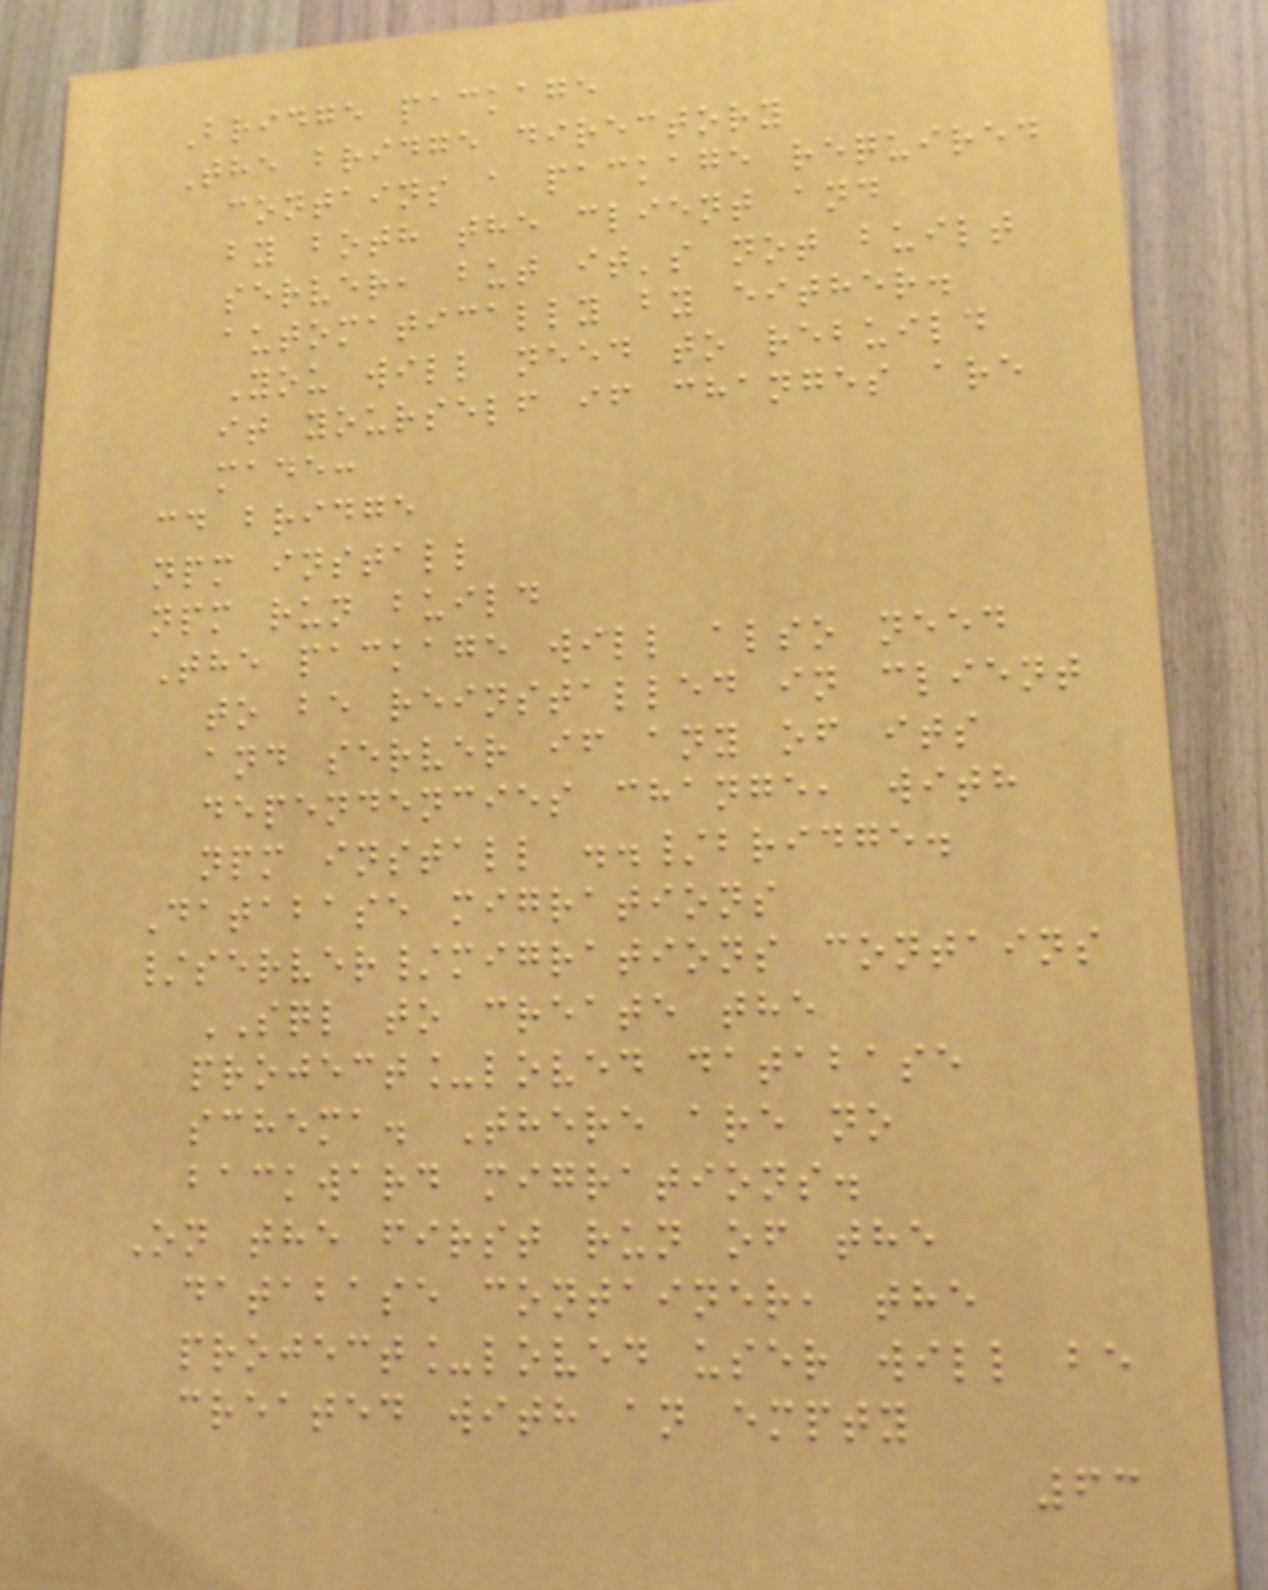Bridge package
The bridge directory
contains a package required
by both the client and
server, but it's not built
automatically by either.
You will need to rebuild
it yourself if changes are
made:
cd bridge
npm install
npm run build
The package will also need
to be reinstalled in client
and server if any of its
dependencies change, with
npm install ../bridge.
Database migrations
/server/migrations contains
SQL to create the
project_loved database
schema. There are no
backward migrations.
On the first run of the
database container, the
project_loved user will be
created with an empty
63
